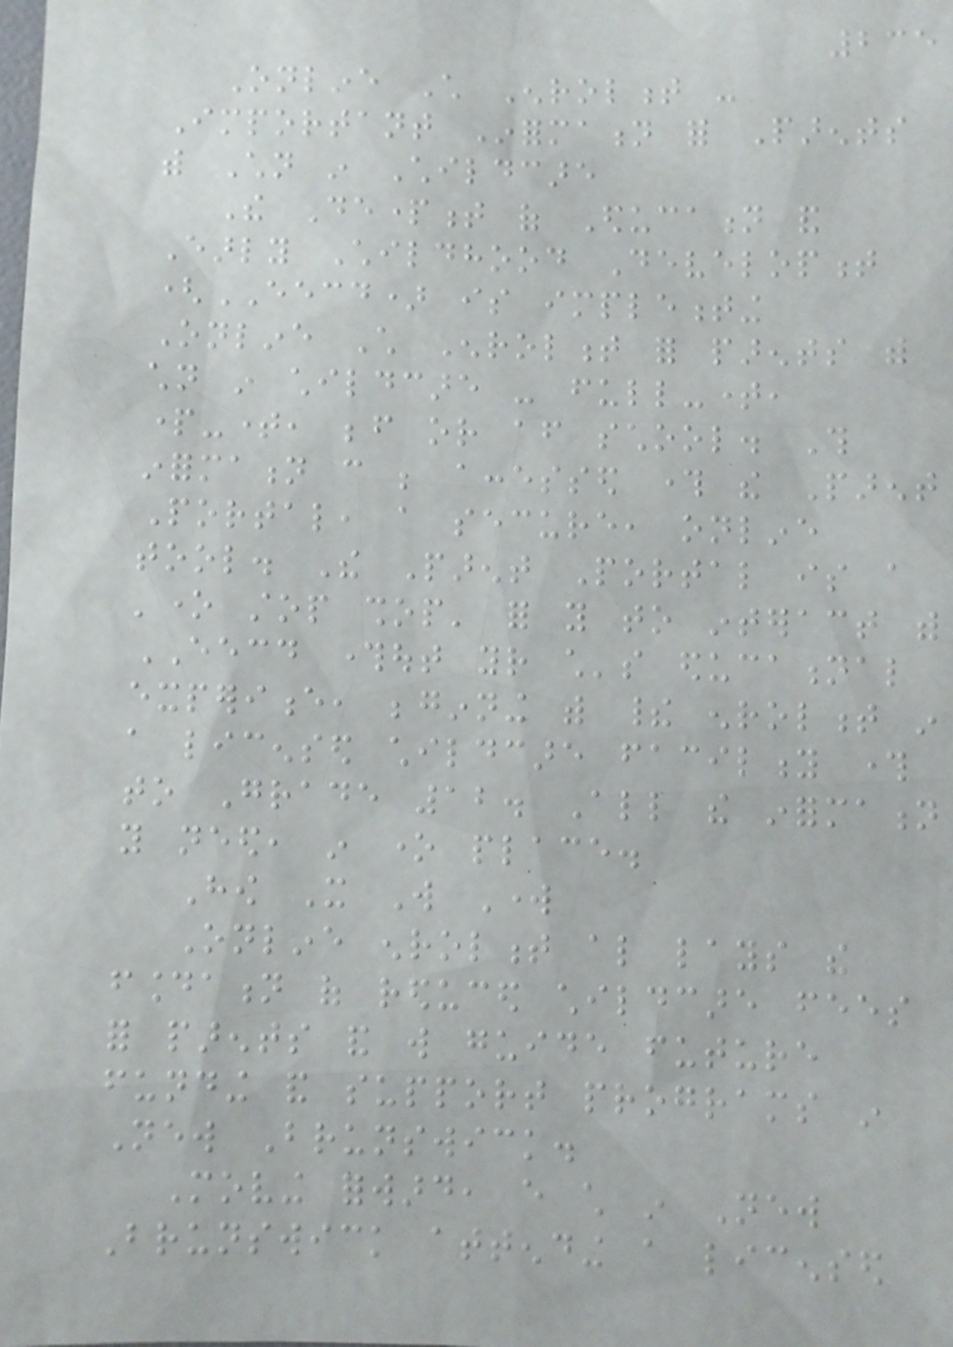235
Online Child Enrolment -
Important Information for Parents
with Children in Childcare
The Department of Education and
Early Childhood Development
(EECD) is implementing
Online Child Enrolment for parents with
children in childcare - full-time,
part-time, before or after school. This
information can be accessed through the Parent
Portal, a secure, online
tool. The Parent Portal is a
'one stop shop' for you to interact with
EECD throughout your child's educational
experience, beginning with their enrolment in
a licensed childcare facility through
to Grade 12. All the information
you need, in one place.
How It Will Work
Online enrolment also lays the
foundation of reduced childcare fees
for parents and will guide future
funding and support programs in
New Brunswick.
Moving forward, every child in New
Brunswick attending a licensed
